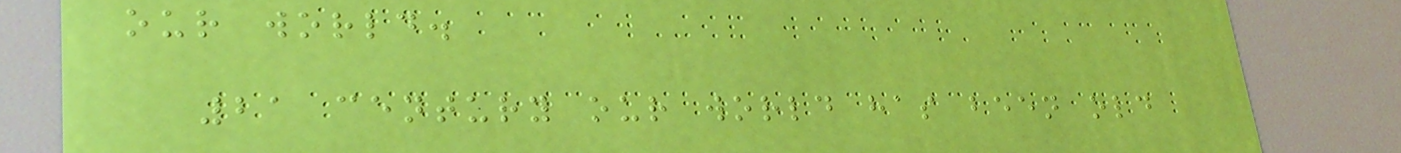our world.
21 century our world has been old
